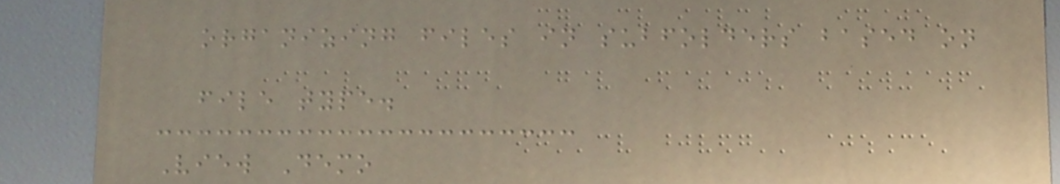organizing files in subfolders based on
file type.
View Demo
